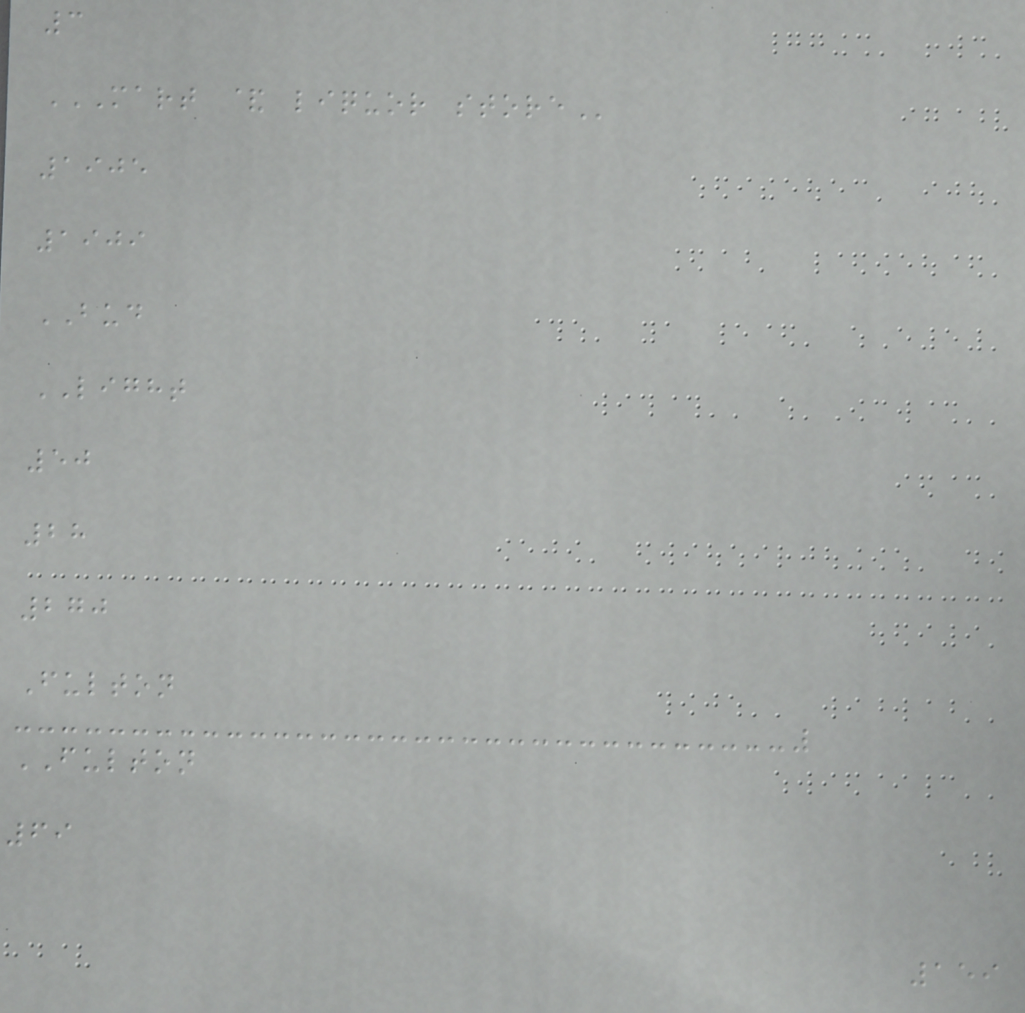3
MART & LIQUOR STORE
1905
1909
BUD
LIGHT
50
28
270
Fulton
FULTON
69
159
